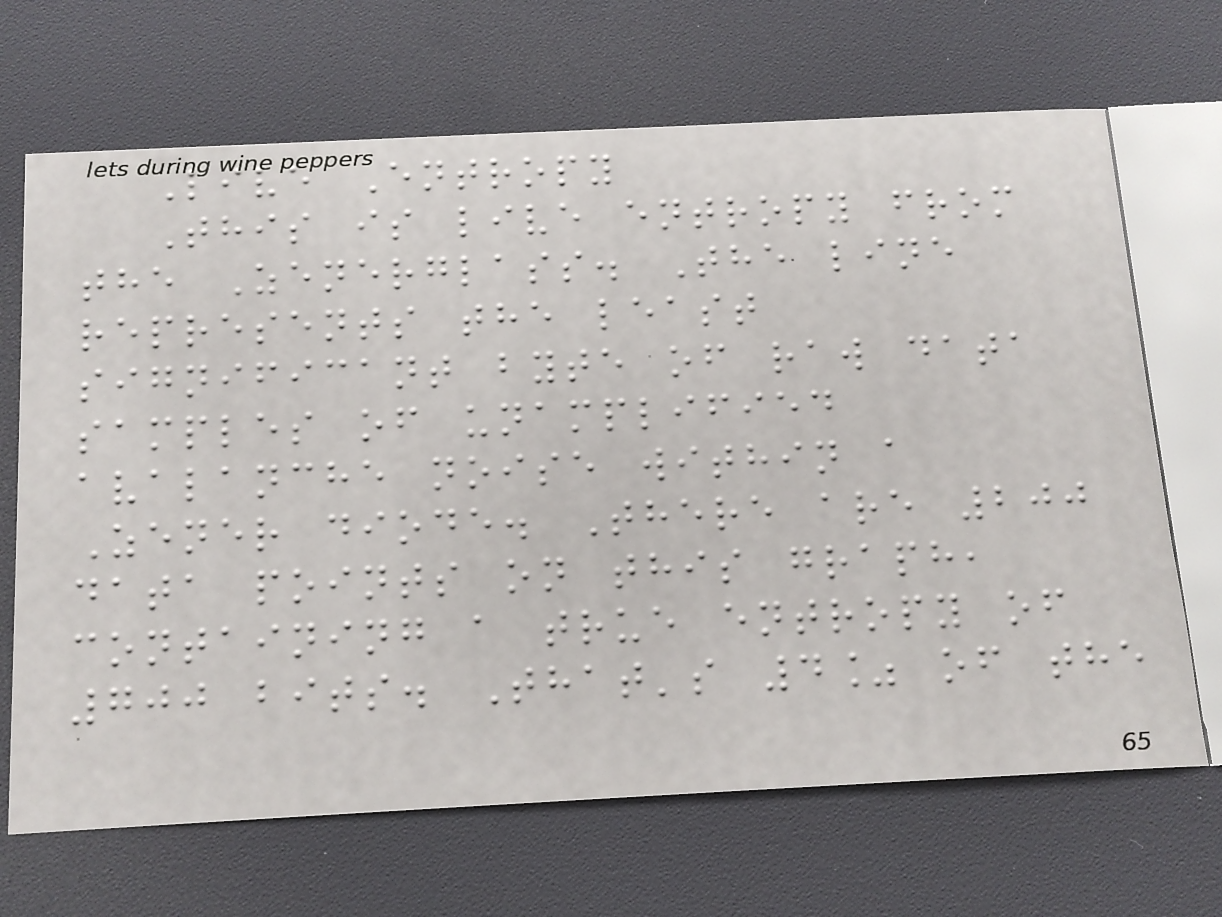Live Entropy
This is live entropy from
the Zenerglass. The line
represents the least
significant byte of raw data
samples of unamplified
avalanche noise within a
Zener diode. There are 200
data points on this graph,
containing a true entropy of
700 bits. That's 4% of the
